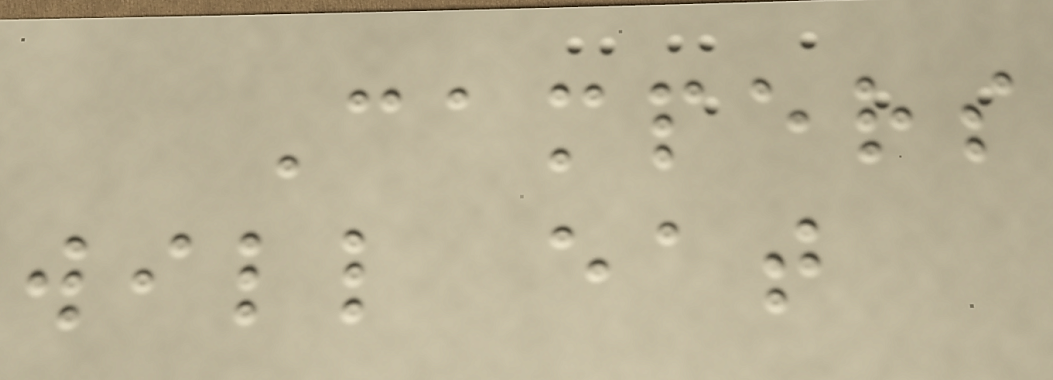Campers
will eat
